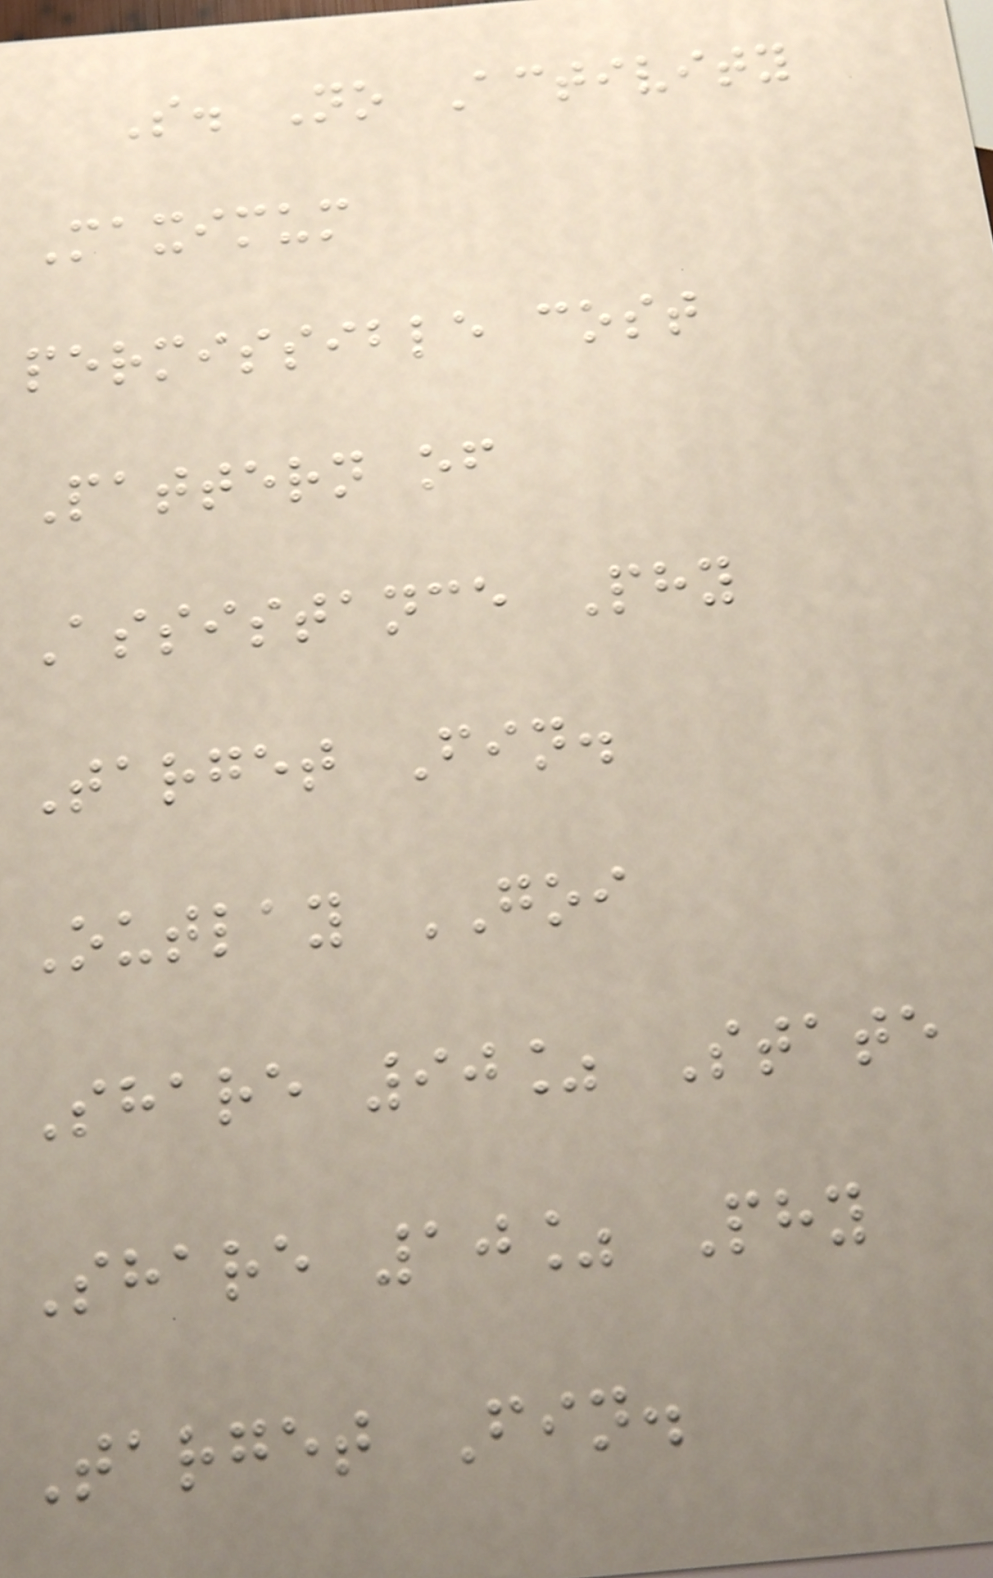S. No Activity
Maximum
permissible cost
Pattern of
Assistance Phy
Target Fin.
Outlay GOI
Share 90% State
Share 10% Phy
Target Fin.
